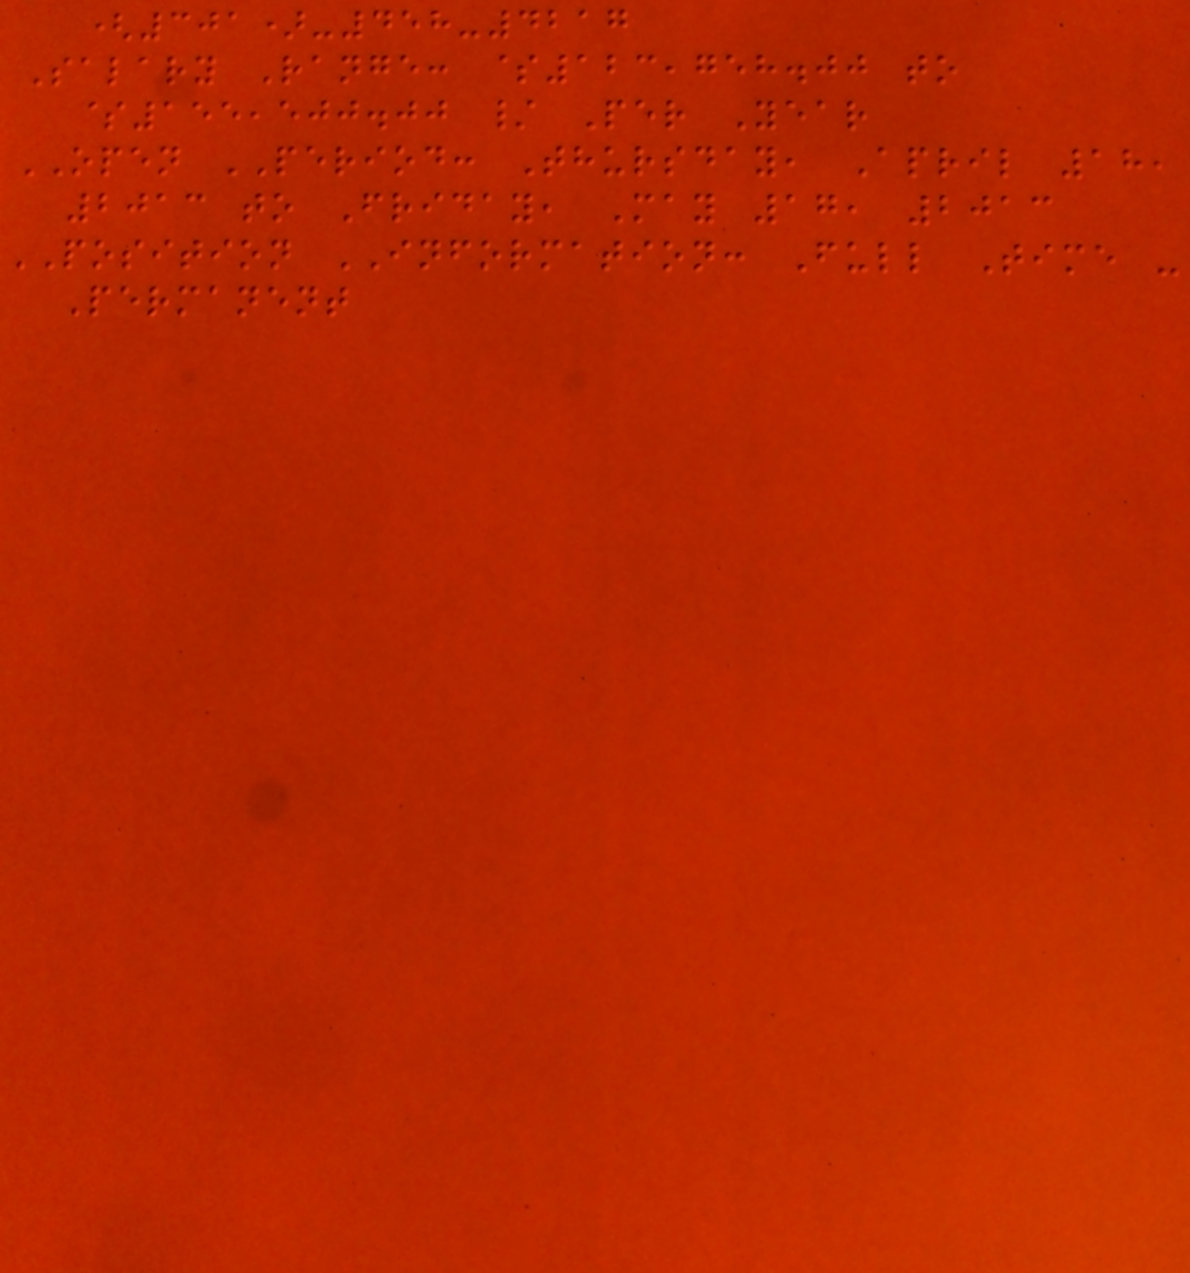(301)-458-4217
Salary Range: $123,758.00 to
$155,500.00 / Per Year
OPEN PERIOD: Thursday, April 18,
2013 to Friday, May 17, 2013
POSITION INFORMATION: Full Time -
Permanent
